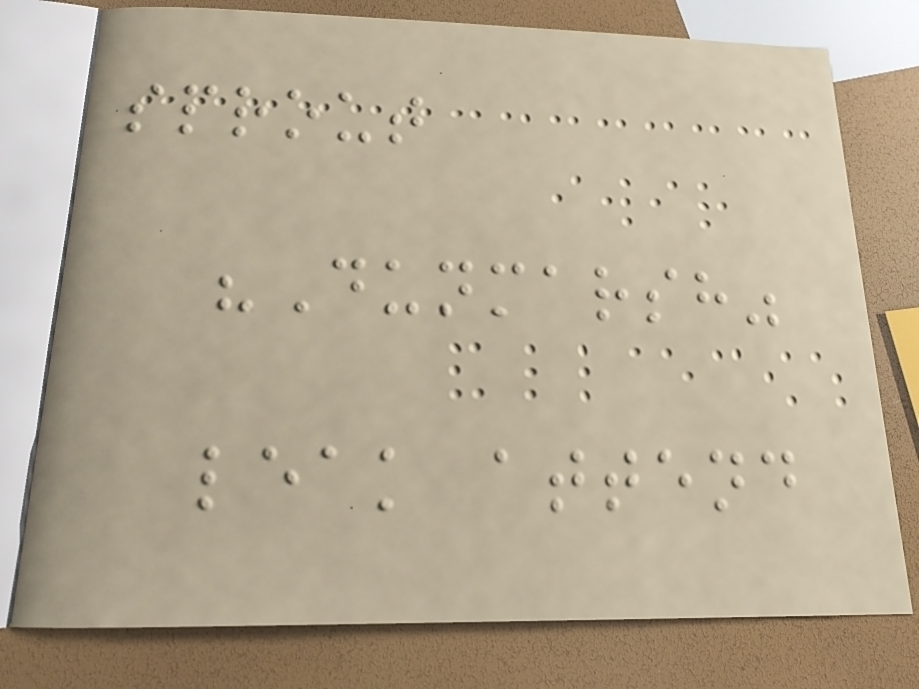sprout
"Dunmarsh"
leak attend
